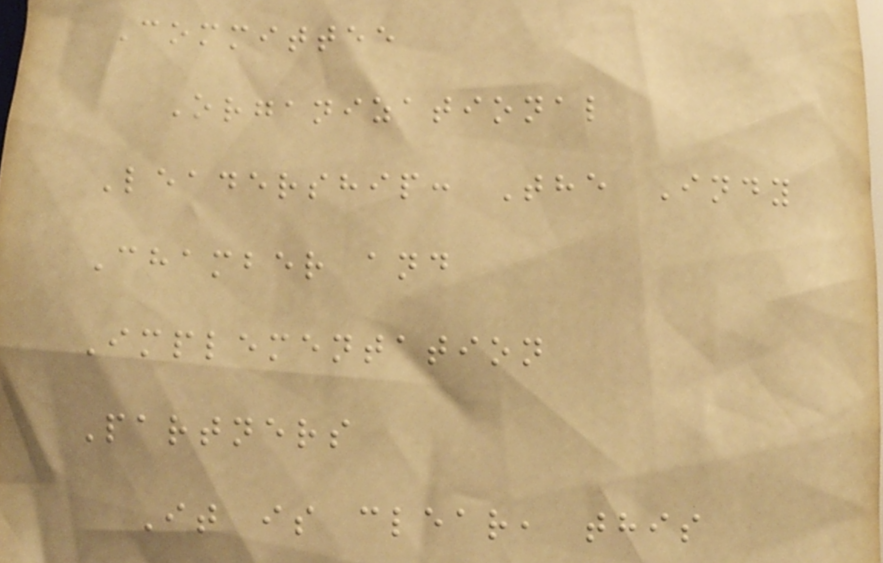Committee
Organizational
Leadership: The Indy
Chamber and
Implementation
Partners
It is clear, this
